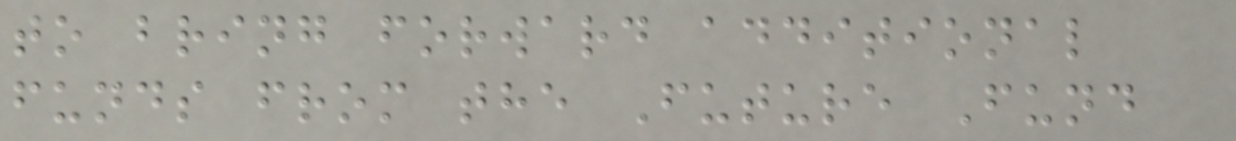to bring forward additional
funds from the Future Fund
